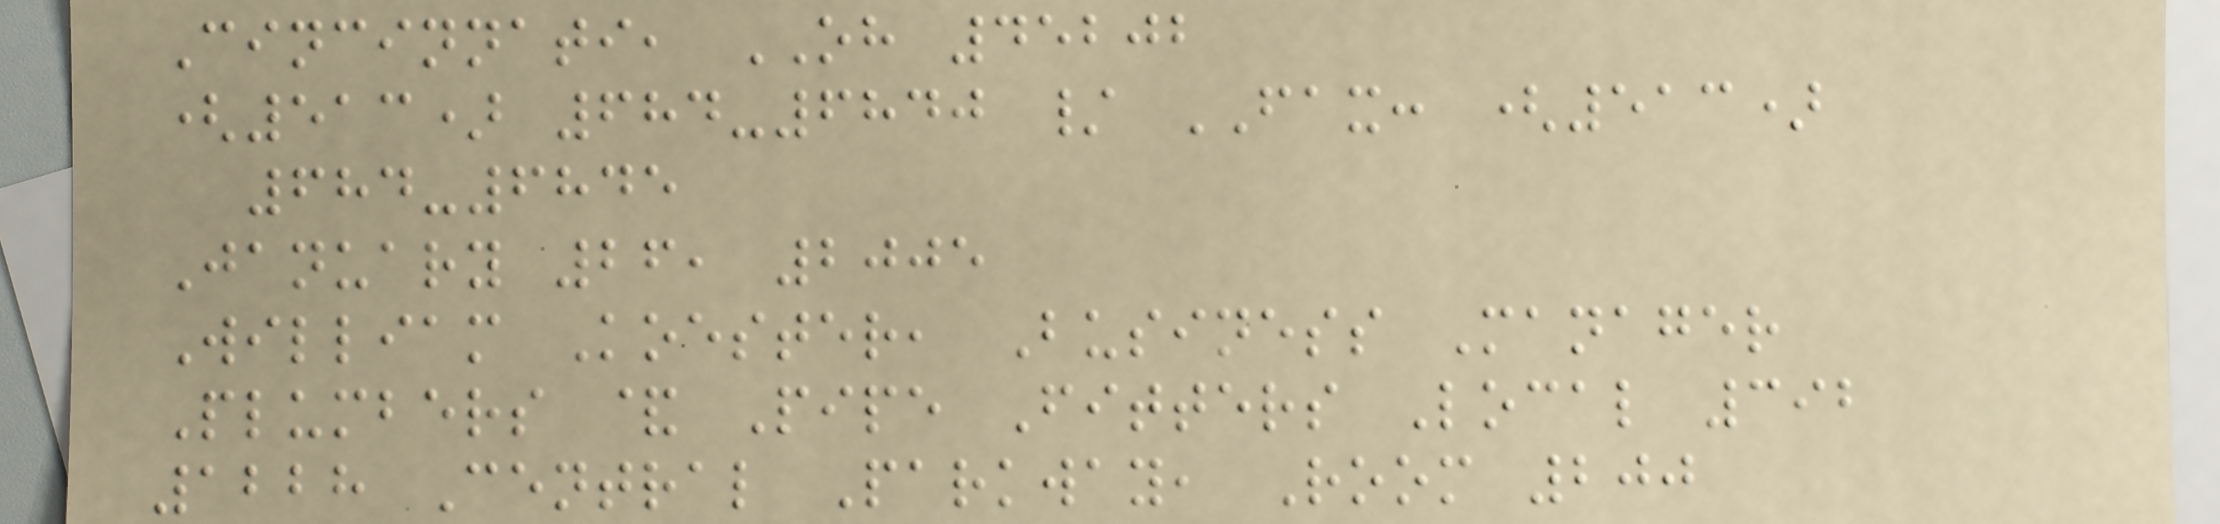Cincinnati, OH 45202
(513) 684-6840 / FAX: (513)
684-6845
January 26, 2005
William Koester, Business Manager
Plumbers & Pipe Fitters Local 392
1228 Central Parkway, Room 200
